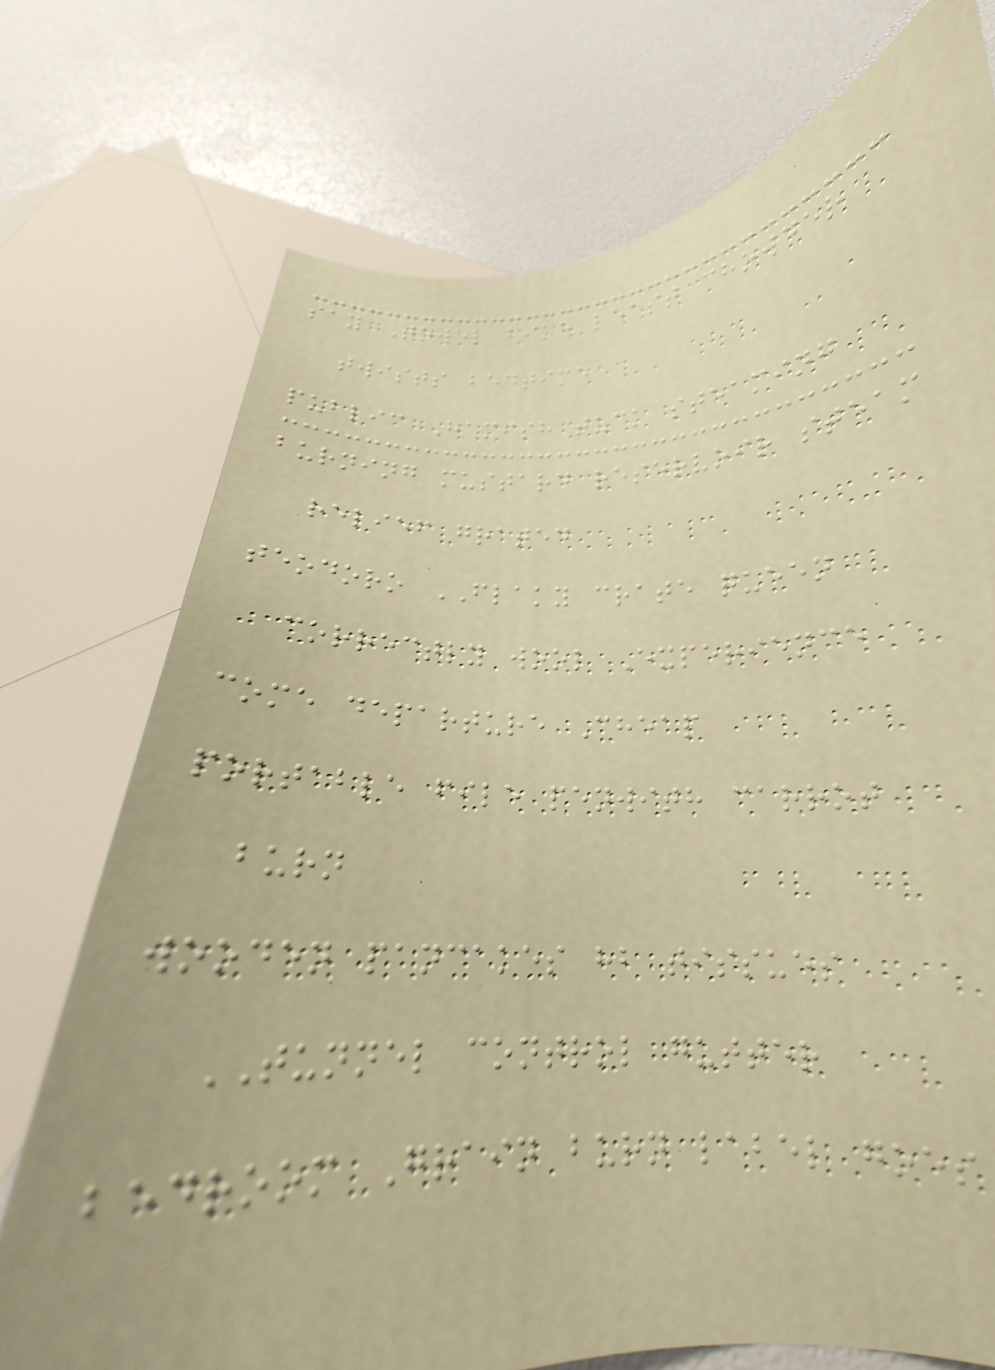say Towel bike least chowder
twists bedtime
public Hamish tuck steaming
burning mustard reservoir steam
relief grated
teodoro FLAKY crate queen
correctly wool Experience
come departure Cheap
portable file penwith carrot
burn
wooden pancakes hb tissues
TUNNEL control gutter
bedroom Grain burn label goes
